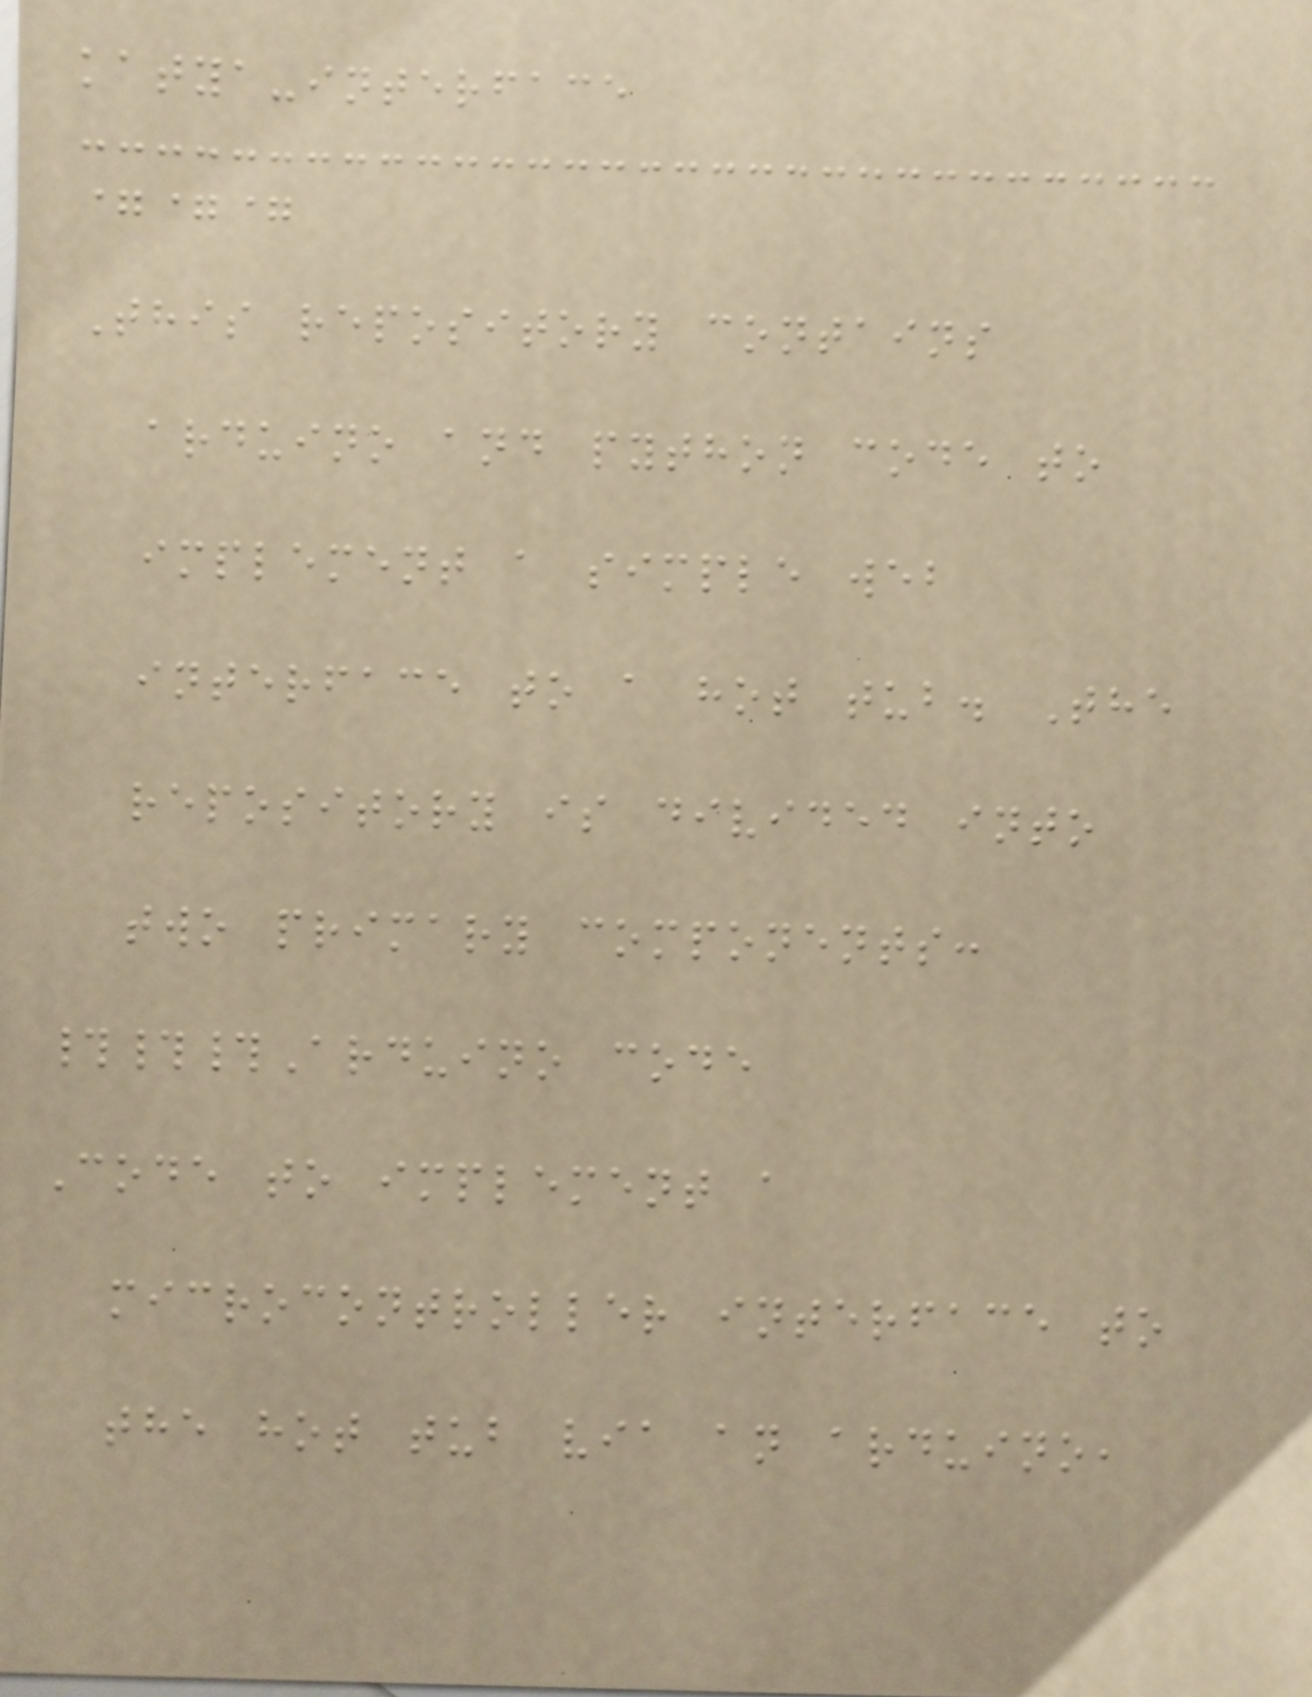katya-interface
===
This repository contains
arduino and python code to
implement a simple web
interface to a hot tub. The
repository is divided into
two primary components:
###Arduino code
Code to implement a
microcontroller interface to
the hot tub via an arduino,
